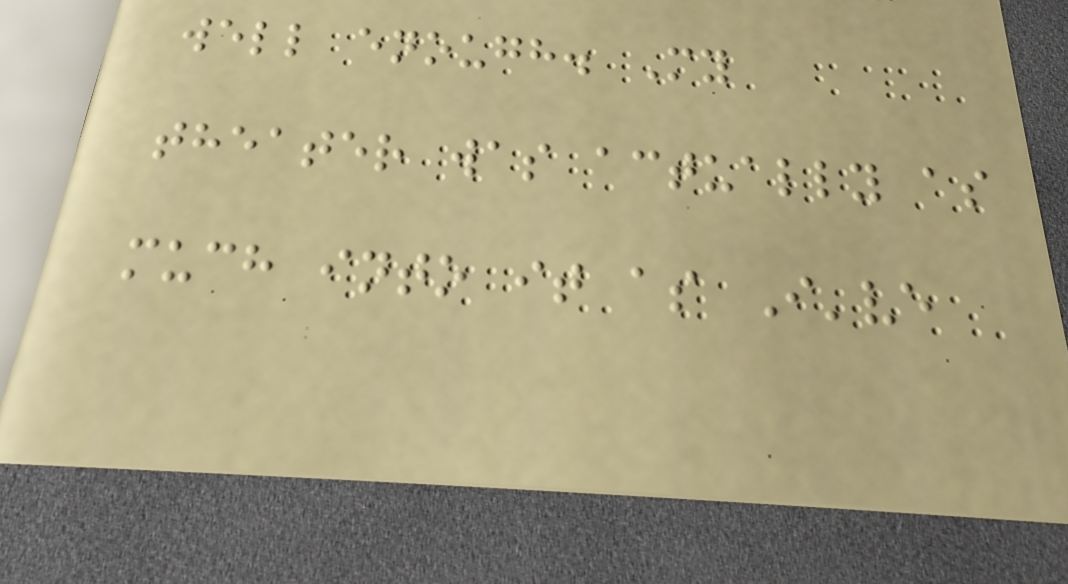well enough. My
theater was actually as
much into it as I've
